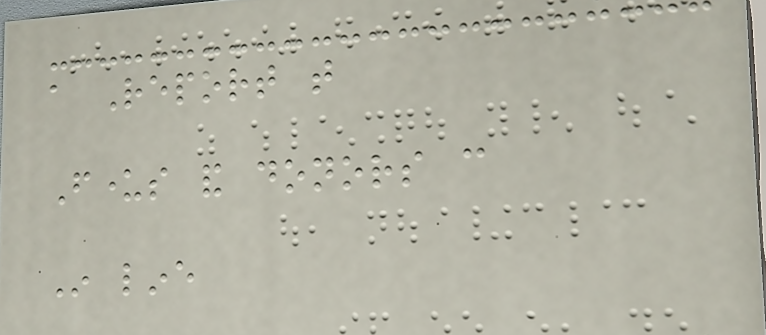a Report that
Funders and donors can
In line
